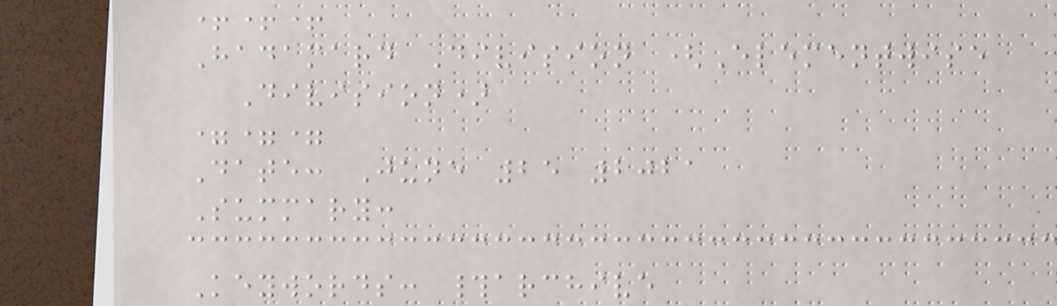+++
Hadamard Division (Elementwise
Division)
===
Date: June 25 2021
Summary:
Keywords: #archive
